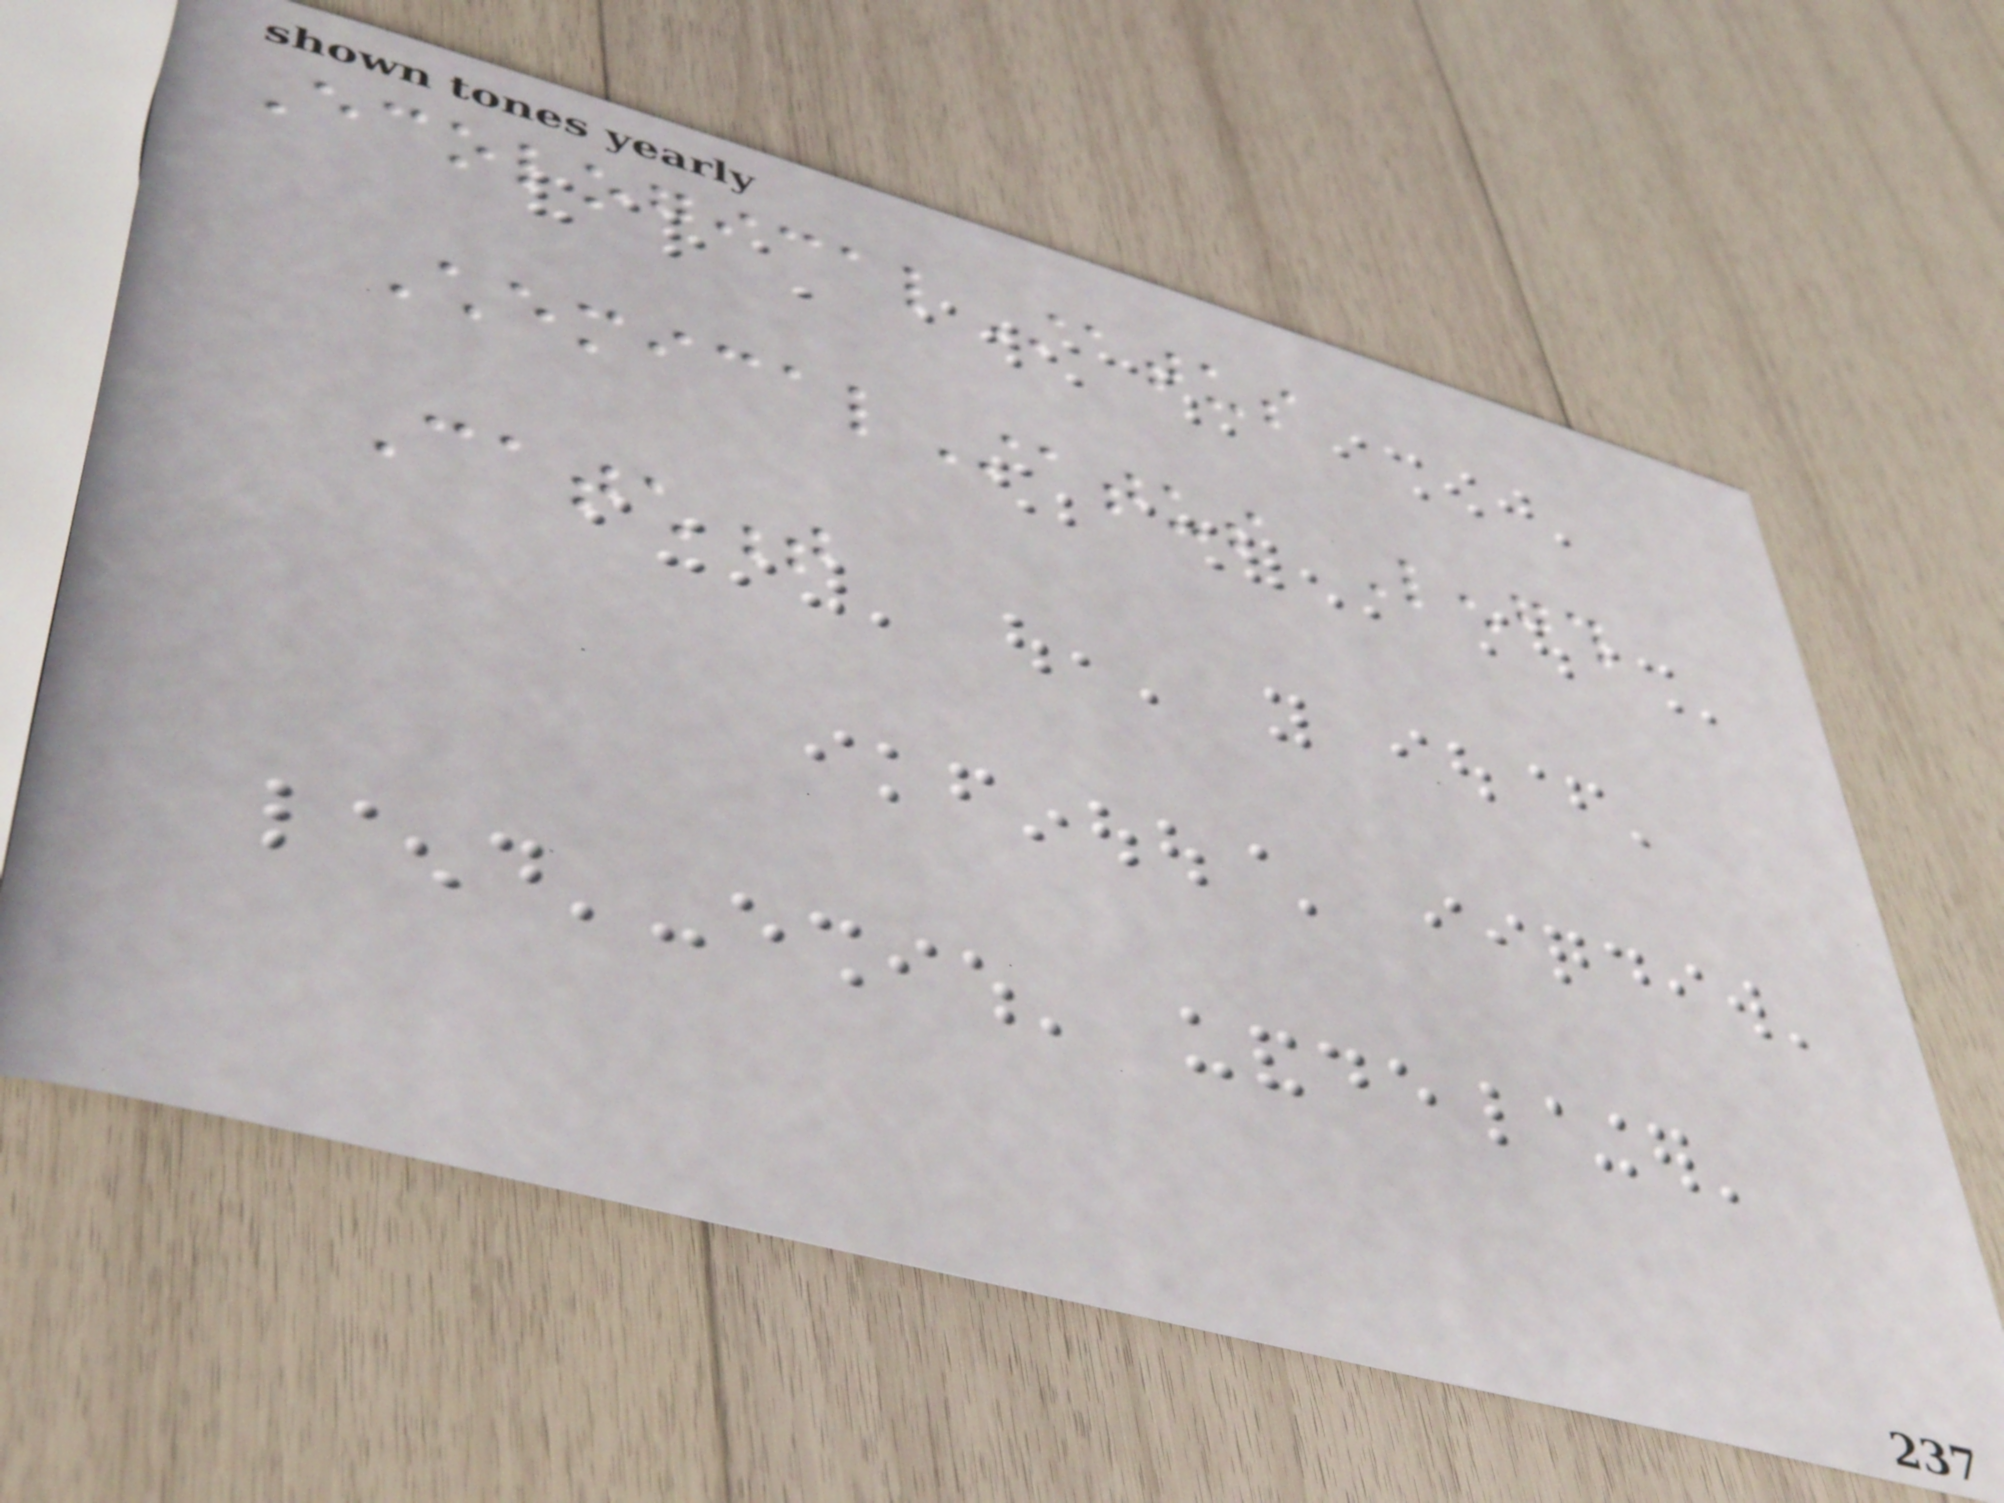EcologicalStatus
ChemicalStatus Length
Catchment
